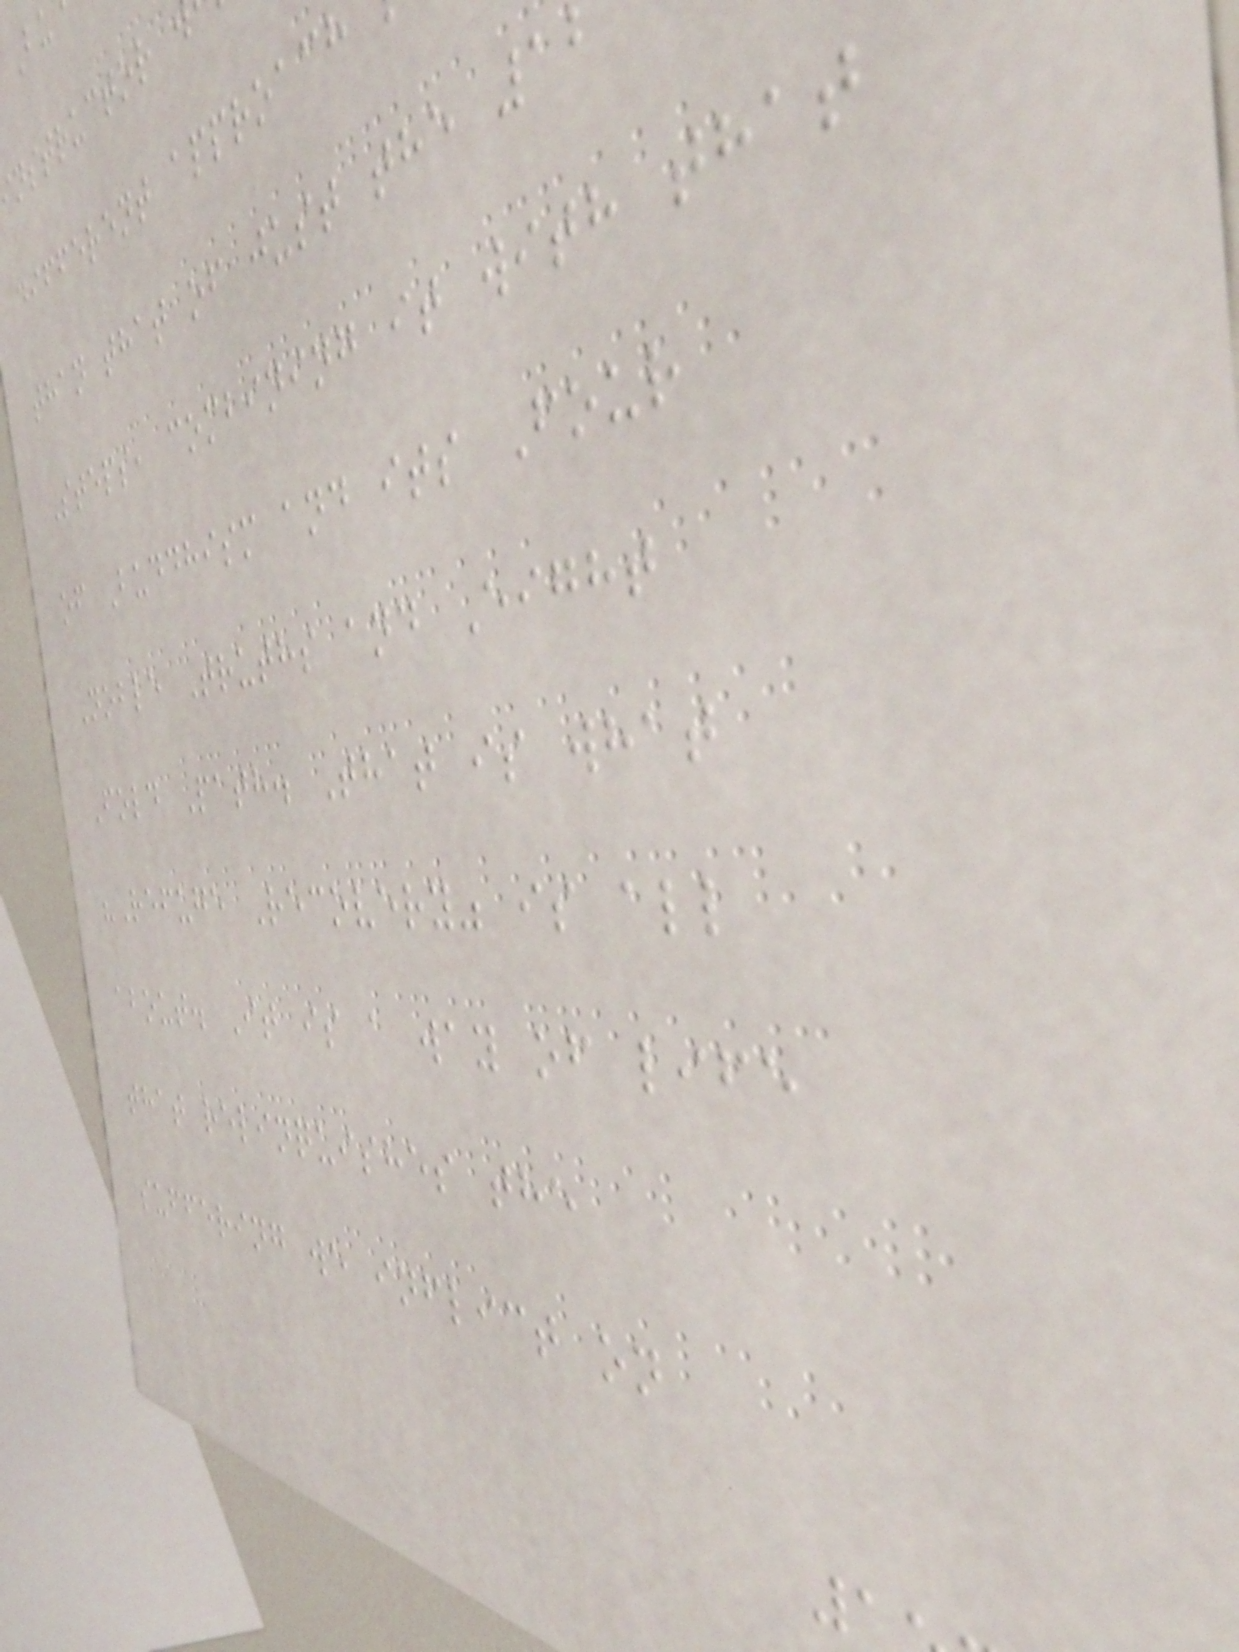nstructor
different approach
than that of just the 1
Steps, combining it with that
of Buddhism and its Four
Noble Truths and Eight
Fold Path. That is what
"Refuge Recovery" is all
about. It is a way of life
that relinquishes the
suffering we inflict on
